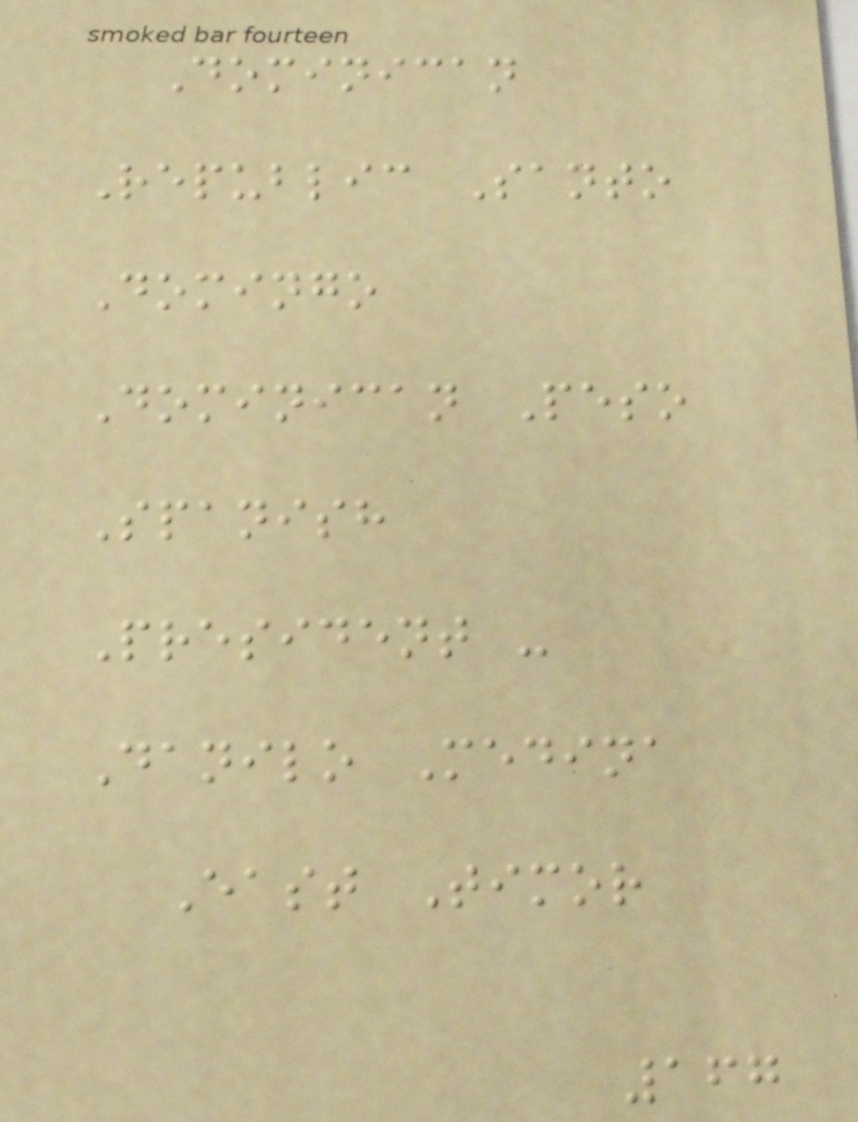Dominican
Republic Santo
Domingo
Dominican Peso
Spanish
President -
Danilo Medina
East Timor
167
